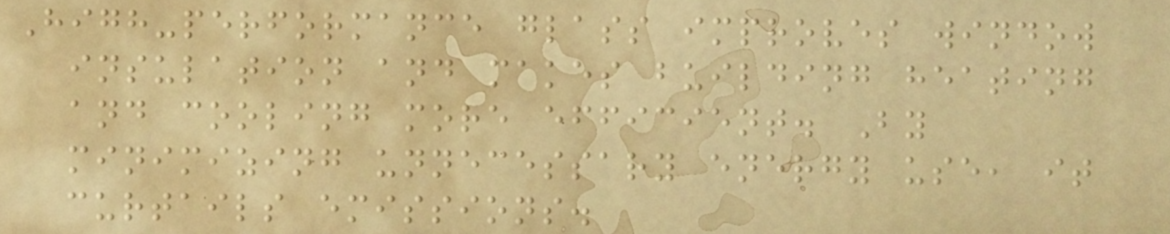High-performance glass improves window
insulation and makes building heating
and cooling more efficient. By
minimizing unnecessary energy use, it
curtails emissions.
